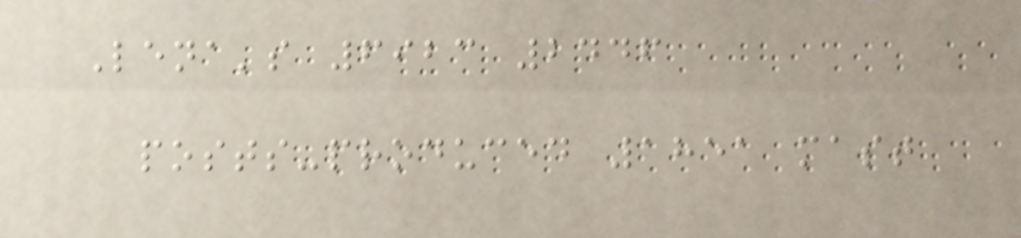Lena's 6923 2446
posts-produced 1851 mast
